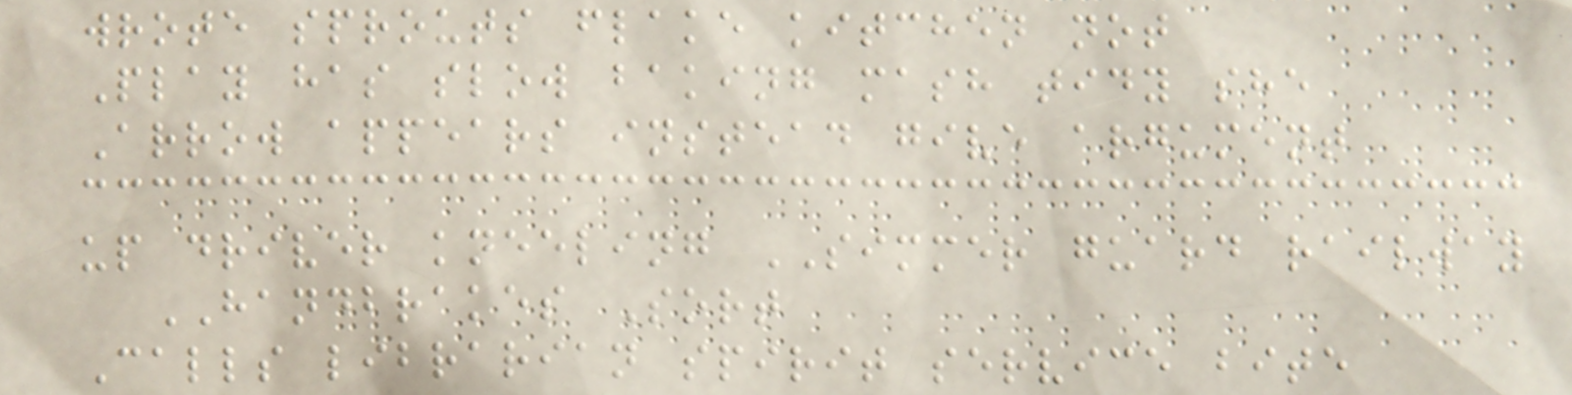wrote sprouts flake kitchen not
Play has slow baking mash tidy she
Arrow appears instead give argument
up driver kneeling SIMMER guard railway
HANDBRAKES Sort
Calls librarian spirit service bite
